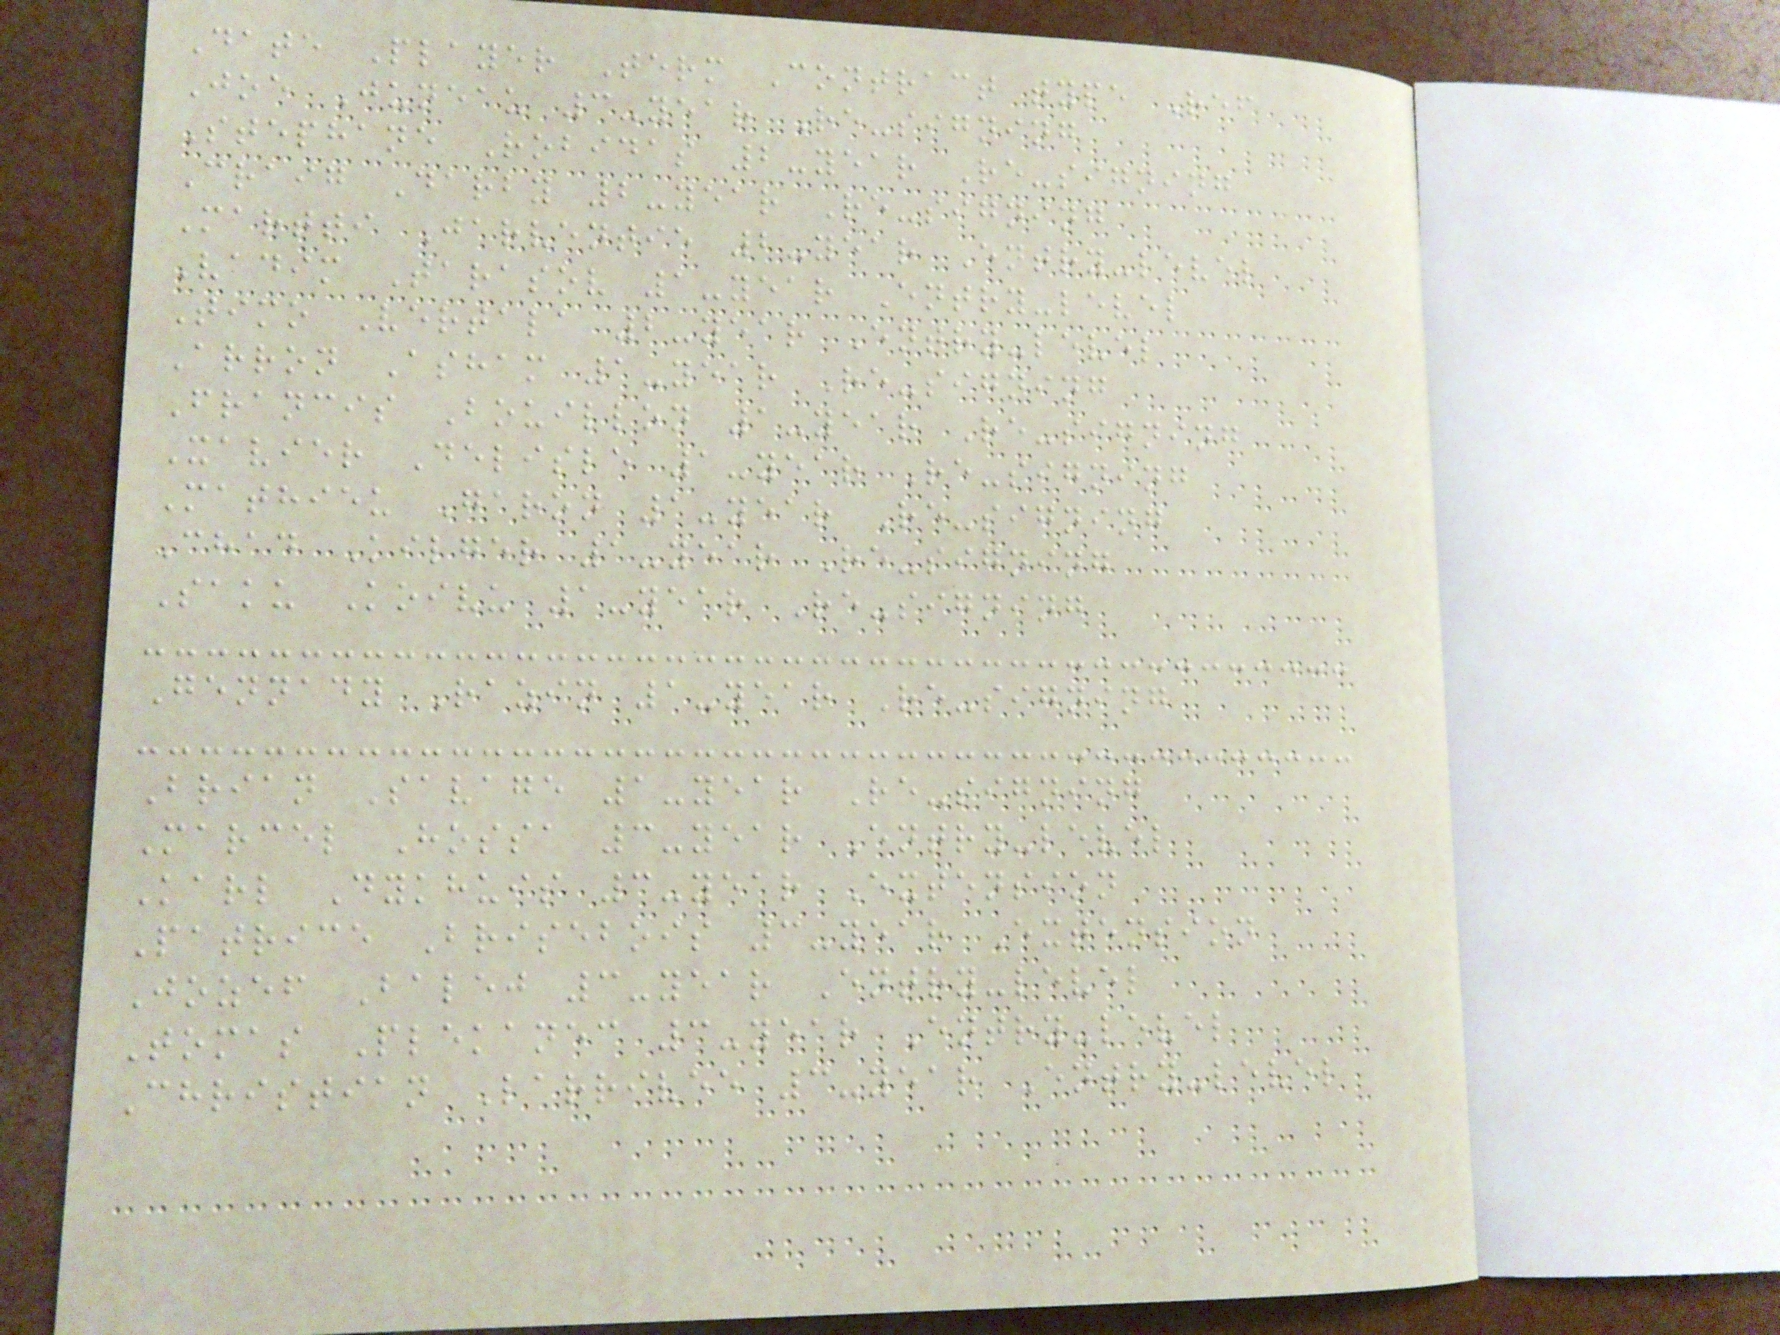Date Player Term Contract type Ref
Joe Juneau 3-year Re-signing
Stephane Robidas 2-year Re-signing
Craig Darby 2-year Re-signing
Martti Jarventie 2-year Entry-level
Vadim Tarasov 1-year Entry-level
Timo Vertala 2-year Entry-level
Arron Asham 1-year Re-signing
Francis Bouillon 1-year Re-signing
Xavier Delisle 1-year Re-signing
Mathieu Garon 1-year Re-signing
Chad Kilger 1-year Re-signing
Saku Koivu 1-year Re-signing
Gennady Razin 1-year Re-signing
Brian Savage 1-year Re-signing
Marcel Hossa 3-year Entry-level
Karl Dykhuis 3-year Extension
Patrice Brisebois 3-year Extension
Jozef Balej 3-year Entry-level
Tomas Plekanec 3-year Entry-level
Christian Larrivee 3-year Entry-level
